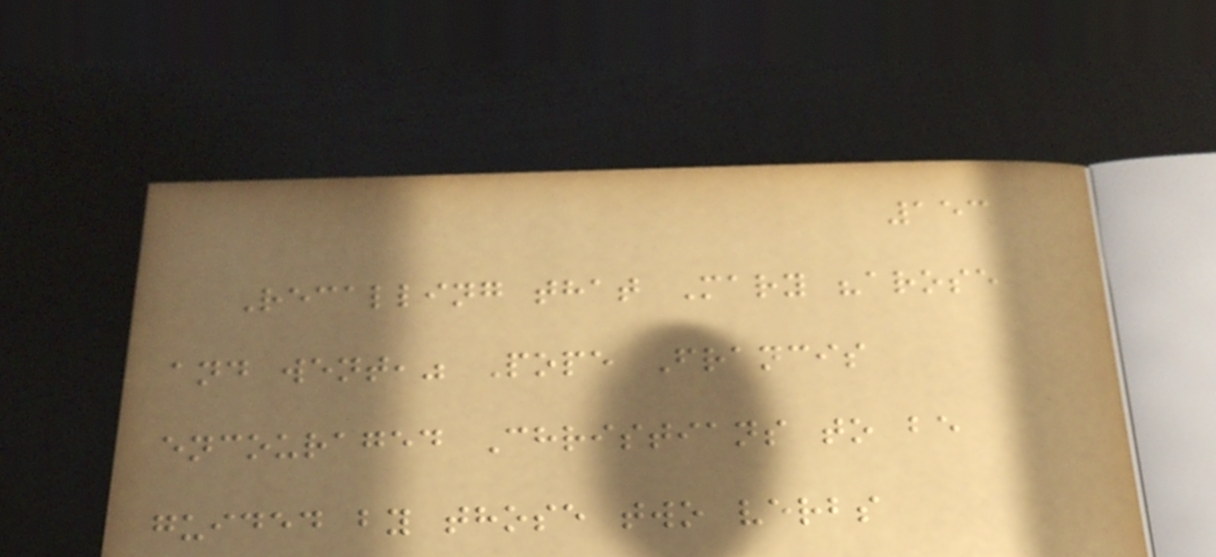153
Recalling that Mary "arose
and went," Pope Francis
encouraged Christians to be
guided by those two verbs
